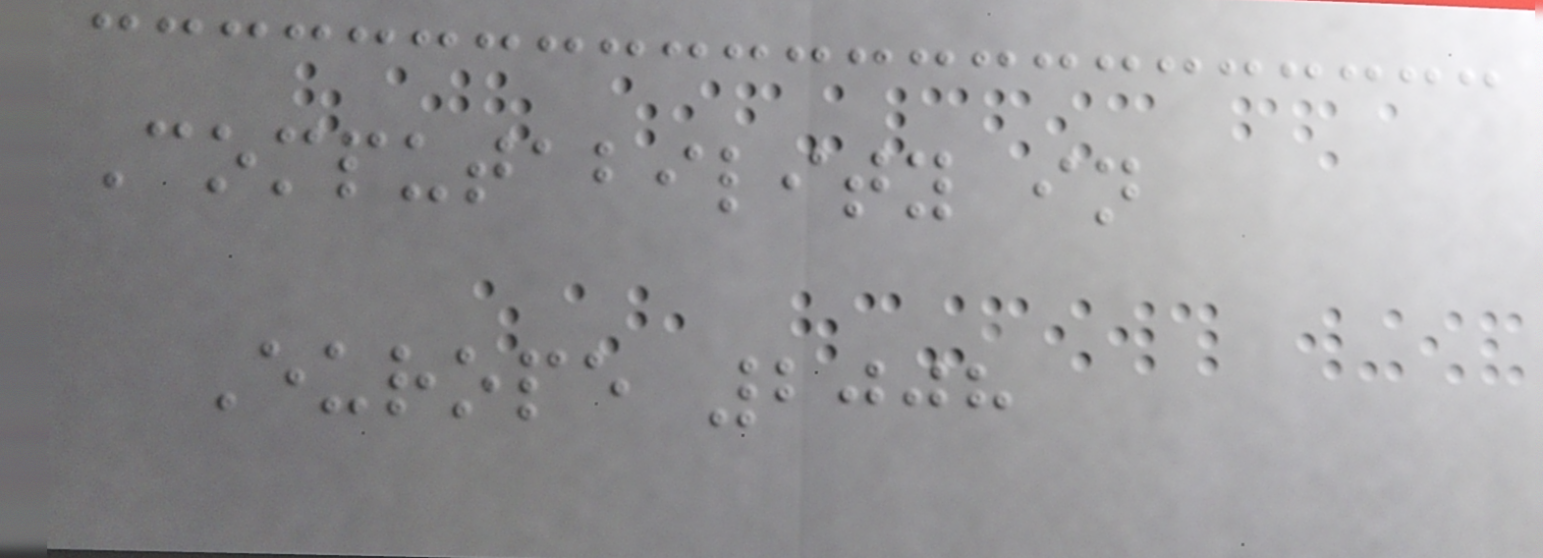Computability in
Europe 2008
